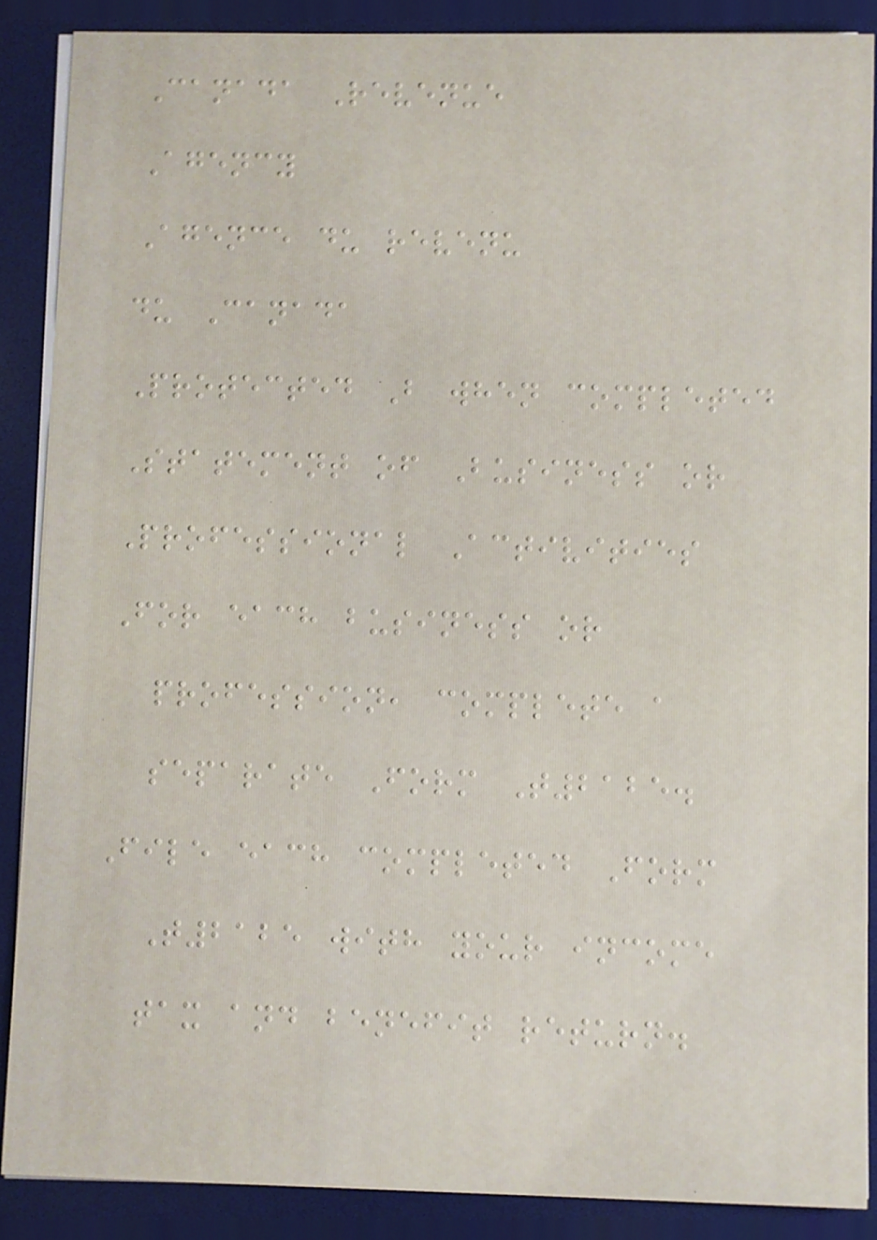Canada Revenue
Agency
Agence du revenu
du Canada
Protected B when completed
Statement of Business or
Professional Activities
For each business or
profession, complete a
separate Form T2125.
File each completed Form
T2125 with your income
tax and benefit return.
